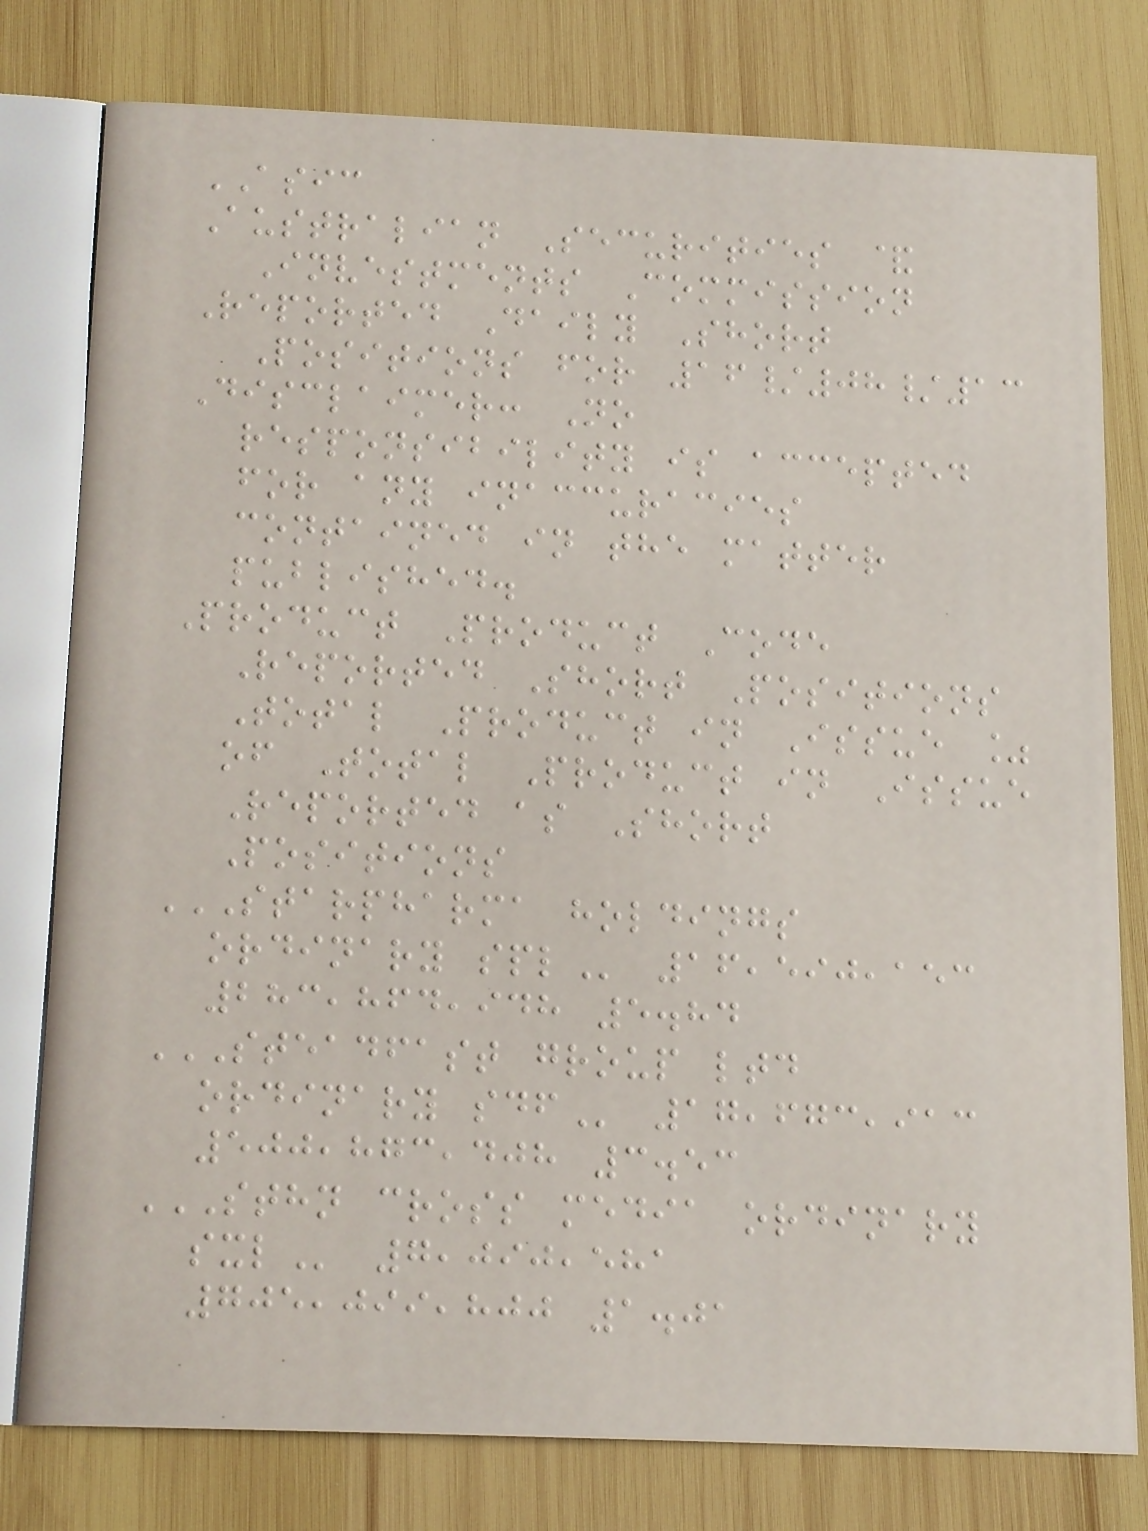ASIC
Australian Securities &
Investments Commission
Reported Daily Short
Positions for 16/08/13
Disclaimer: No
responsibility is accepted
for any inaccuracies
contained in the matter
published.
Product Product Code
Reported Short Positions
Total Product in Issue %
of Total Product in Issue
Reported as Short
Positions
STARPHARMA HOLDINGS
ORDINARY SPL 16,590,153
283,864,948 5.84
STEADFAST GROUP LTD
ORDINARY SDF 17,673,913
500,873,408 3.53
STHN CROSS MEDIA ORDINARY
SXL 7,090,581
705,099,800 1.01
